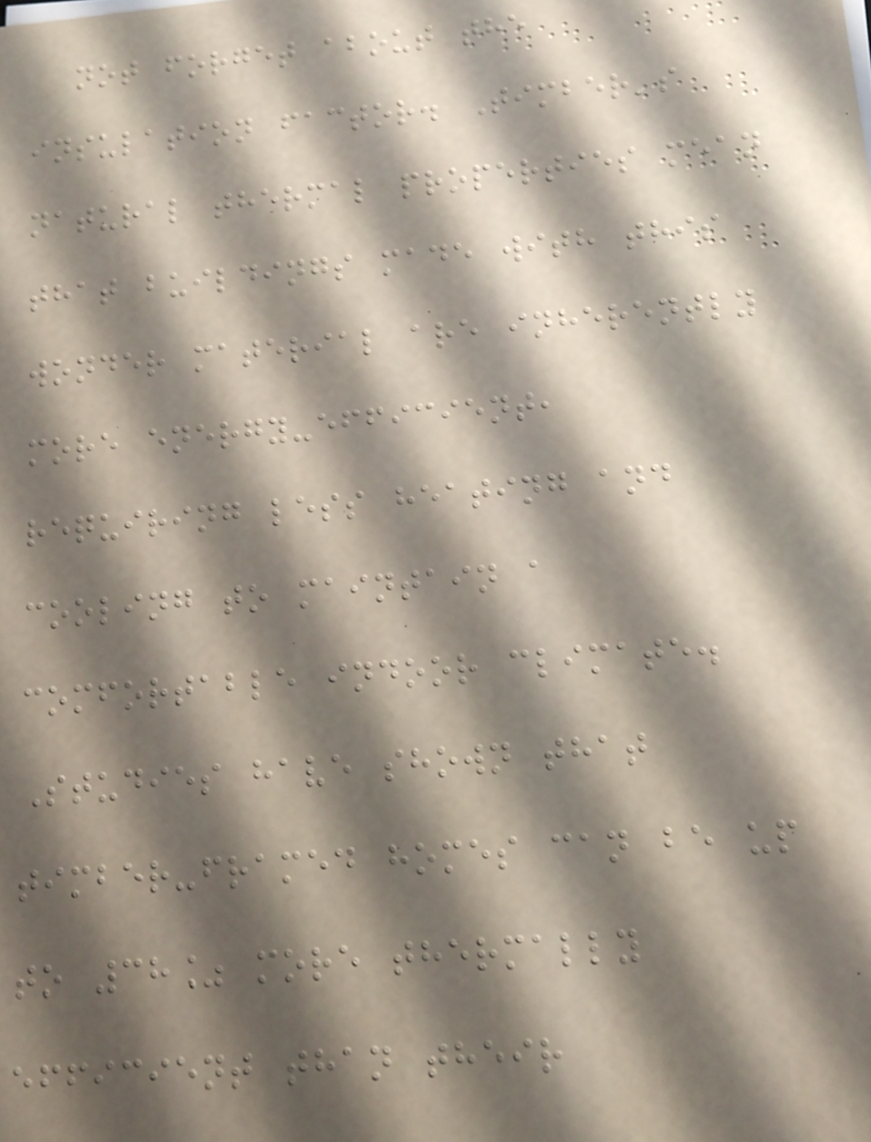not forget about the
insulation factor. Timber's
natural thermal properties mean
that buildings made with this
wonder material are inherently
more energy-efficient,
requiring less heating and
cooling to maintain a
comfortable indoor climate.
Studies have shown that
timber-framed homes can be up
to 38% more thermally
efficient than their
